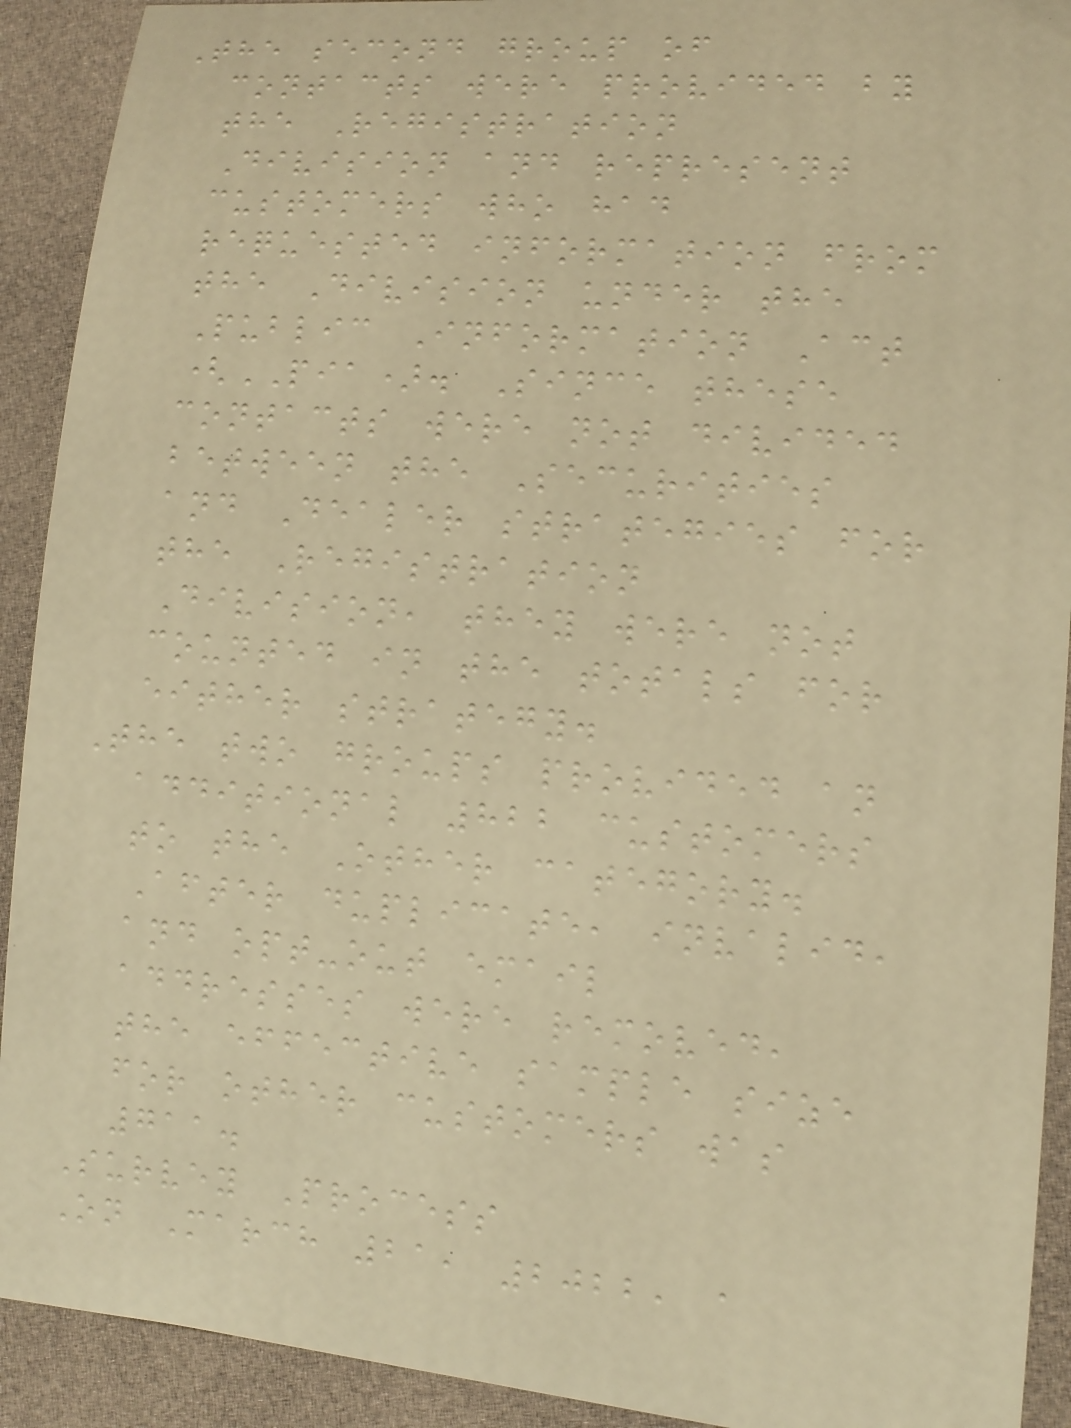The second group of
contacts were provided by
the Registration
Division and represent
customers who had
requested information from
the Division under the
Public Information Act
(PIA). Since these
contacts were not divided
between the Securities
and Dealer strategies for
the Registration
Division, they were not
counted in the totals for
either strategy.
The two groups provided an
additional 822 customers
to the Other category.
After duplicate, invalid,
and opt-out email
addresses were removed,
the effective sample size
for other customers was
711.
Survey Process
On March 21, 2022, a
